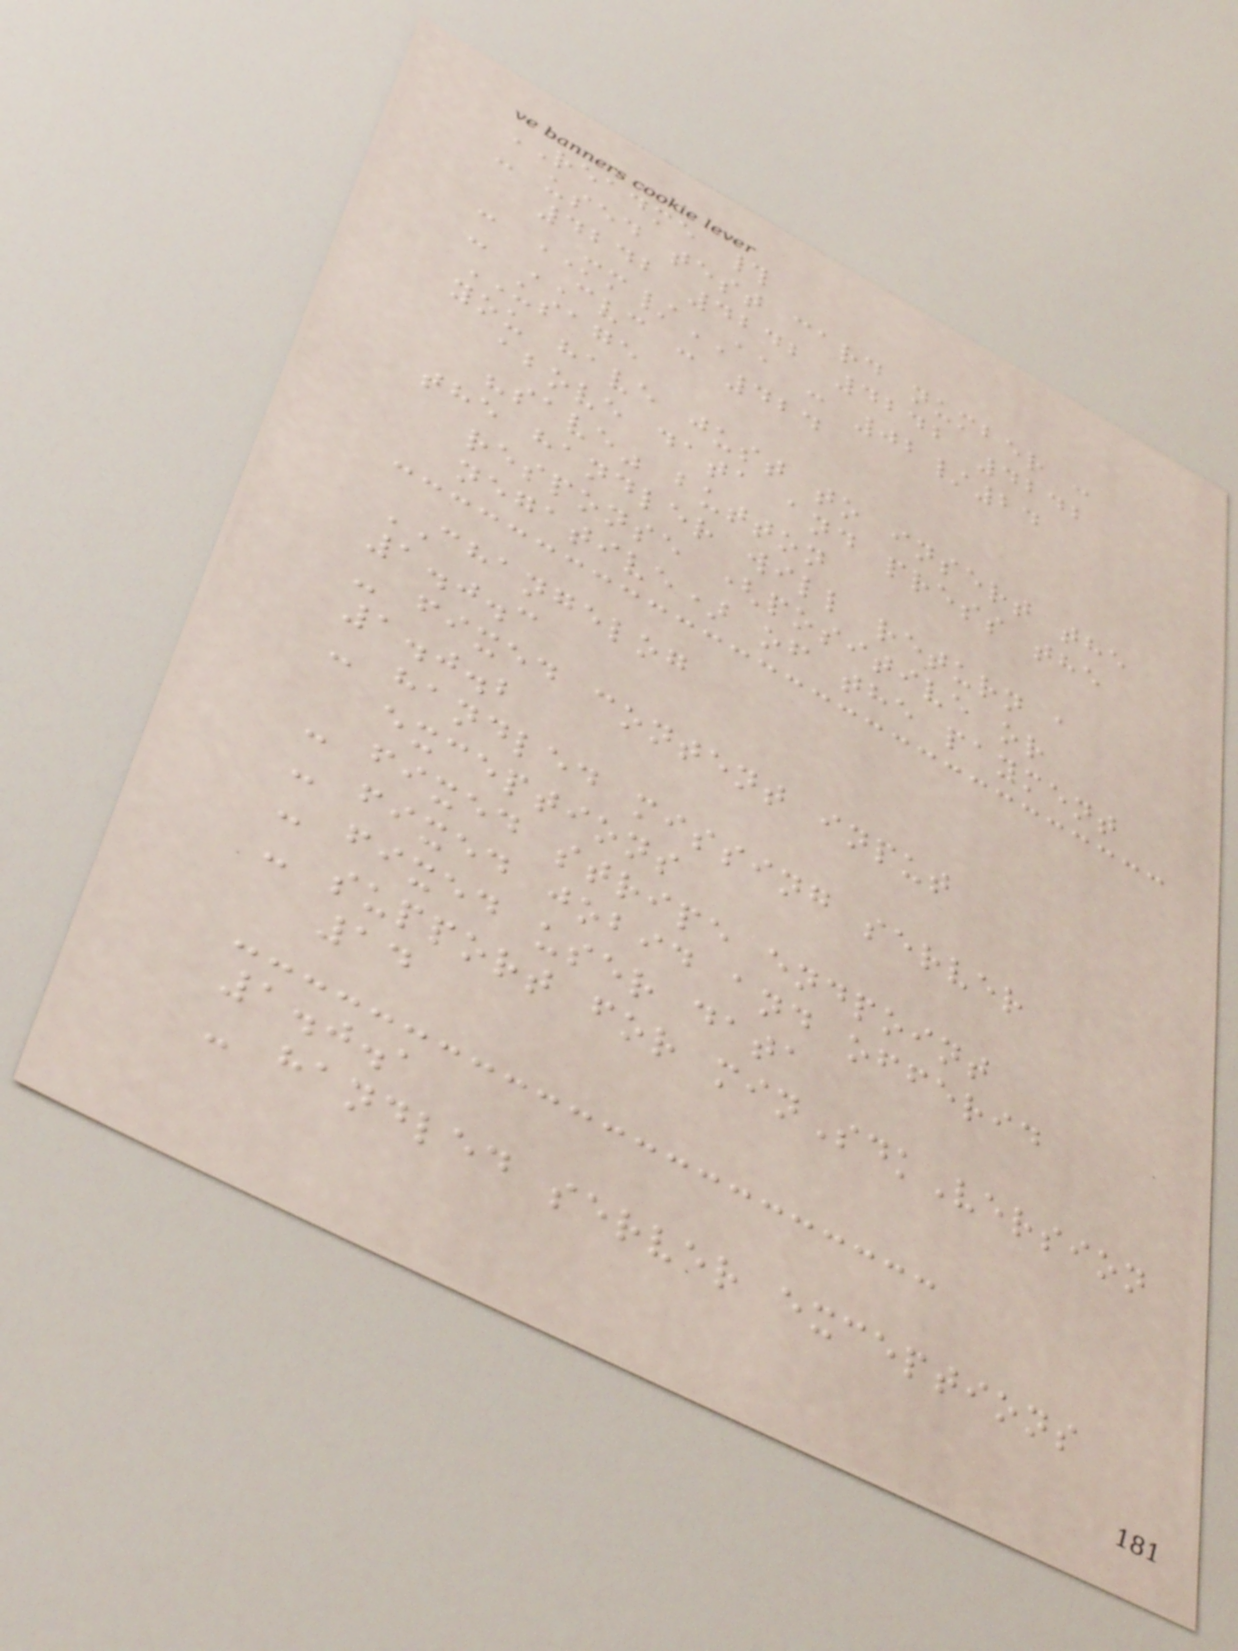README #
- used test card number :
4242 4242 4242 4242
- MM/AA : 02/24
- CVC : 424
USAGE
you have just to insert the
above data and press the
"save" button
the handler will return a
response (positive or
negative) of the payment
CHANGELOG
1.0.3
- fixed content input
1.0.2
- handled missing server
exceptions
- fixed stripe endpoint
- fixed jobid and offerid
- fixed user data
- support for minSdkVersion
14
1.0.1
- handled server exceptions
